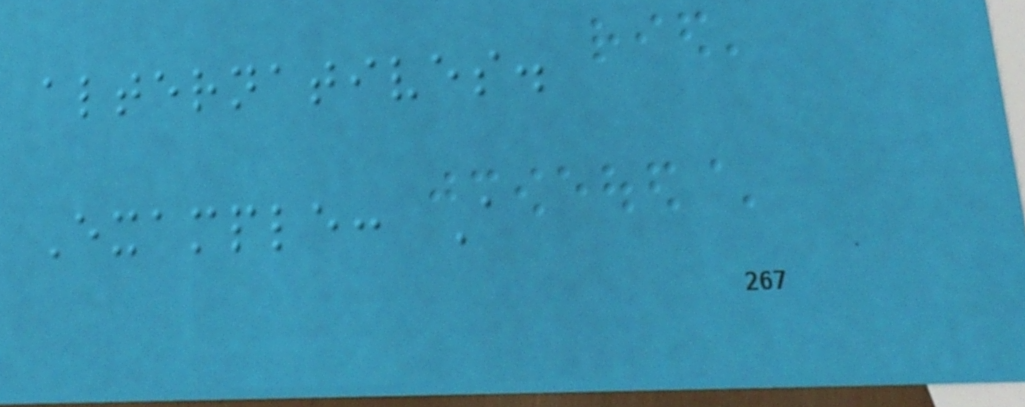alternatives.
Example: A
